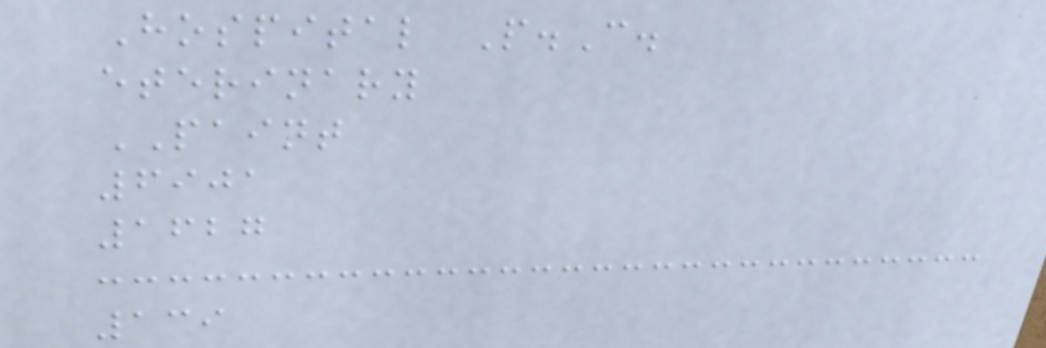Hospital P.C.
eterinary
PAINT
6901
1627
139
